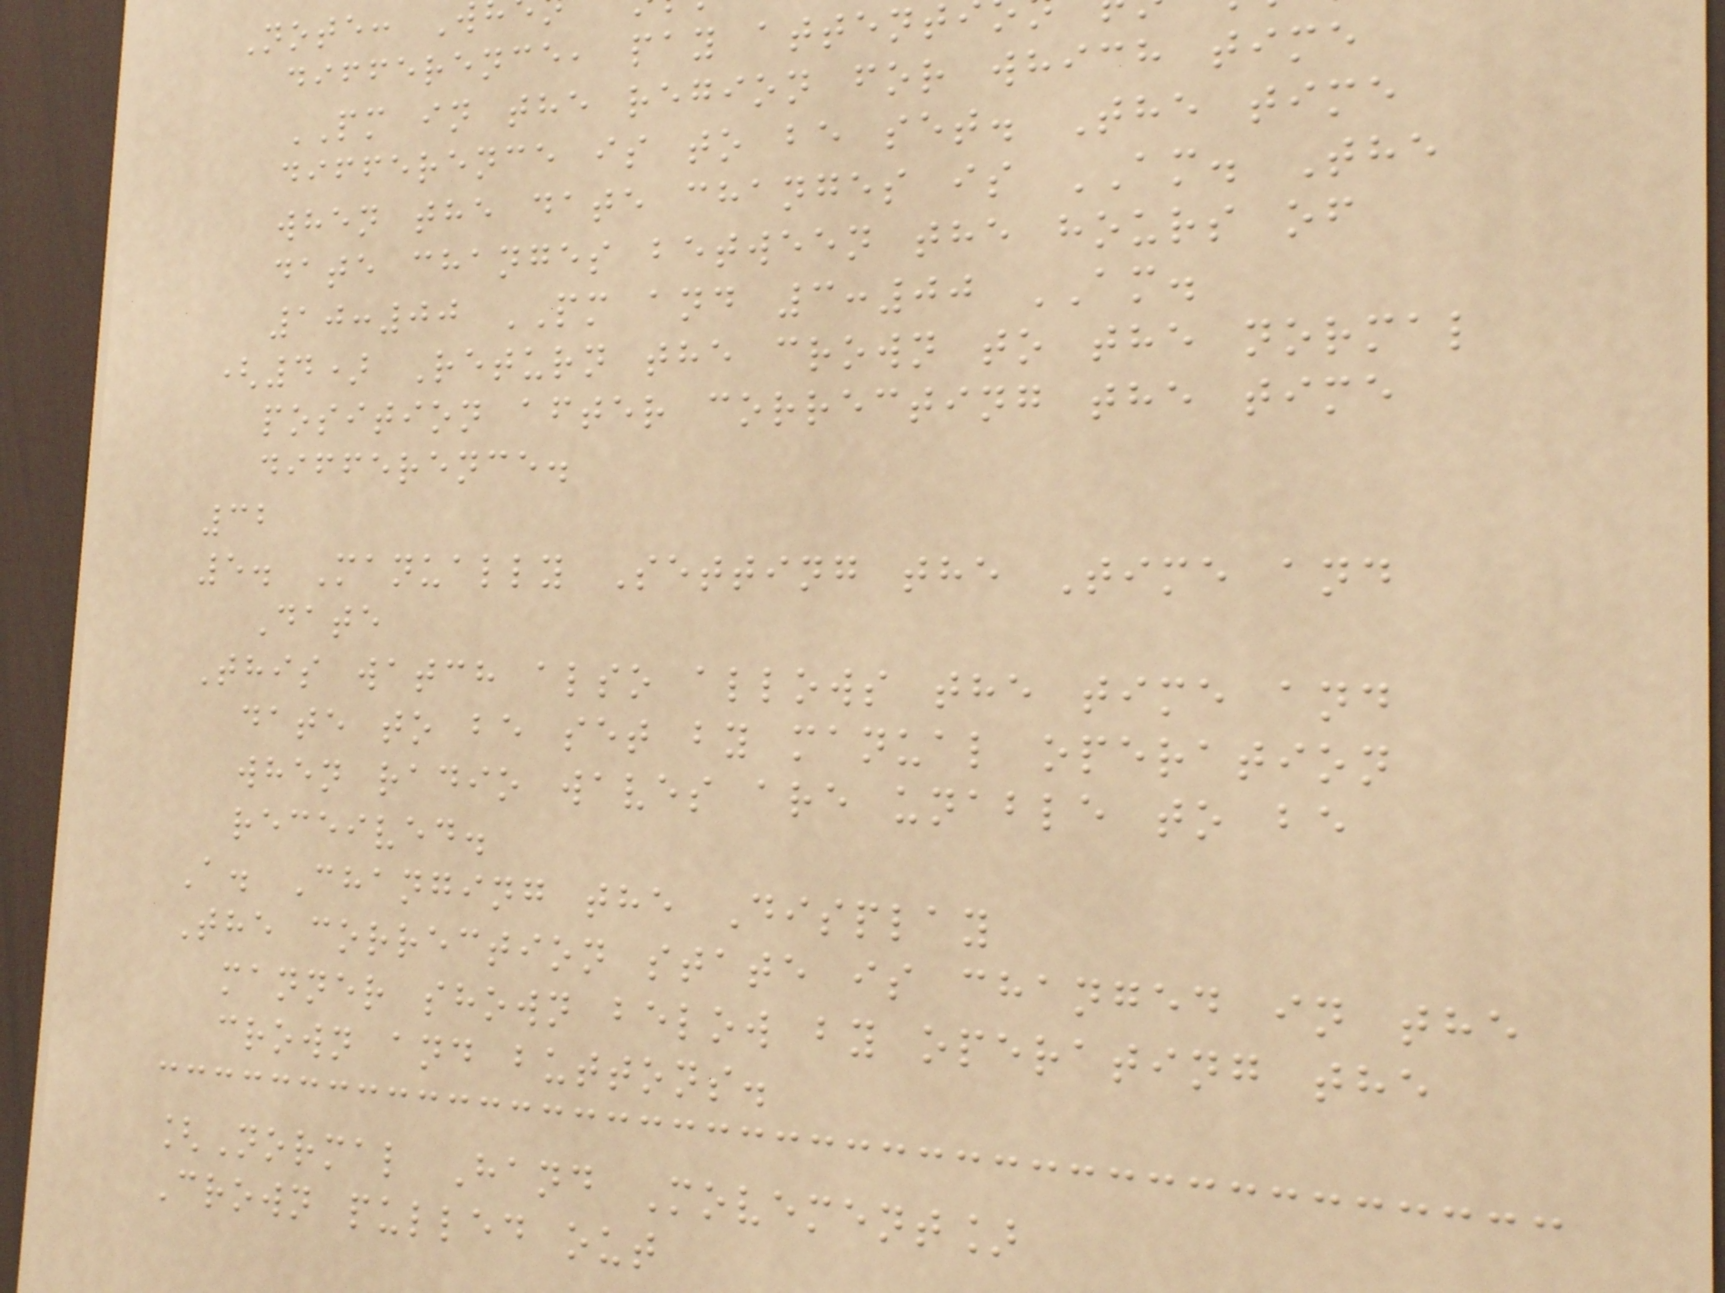Note: W
difference, pay attent
PM in the region for which time
difference is to be set. The time
when the date changes is AM. The
date changes between the hours of
10:00 PM and 3:00 AM.
(4) Return the crown to the normal
position after correcting the time
difference.
32
5. Manually Setting the Time and
Date
This watch also allows the time and
date to be set by manual operation
when radio waves are unable to be
received.
A. Changing the Display
The correction state is changed in the
manner shown below by operating the
crown and buttons.
[Normal Hand Movement]
Crown pulled out
